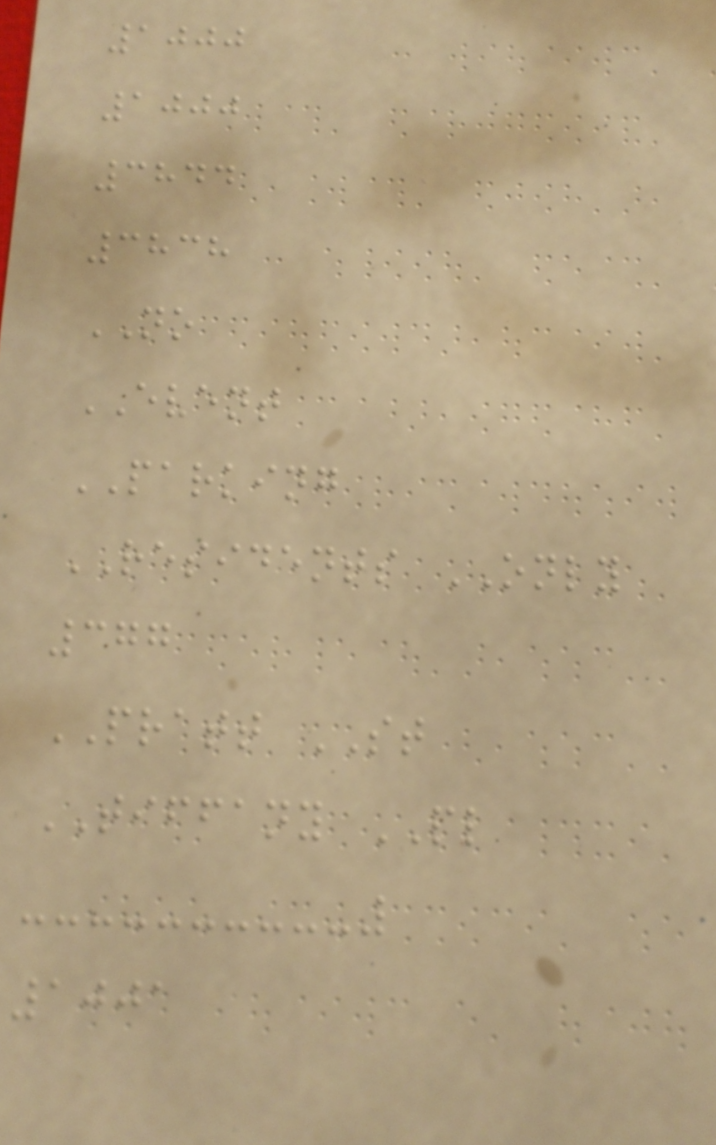1000
1000
3844
3838
NO
EVENT
PARKING
RESIDENTS ONLY
377
PRATT ST
TIFFANY PL
1001
